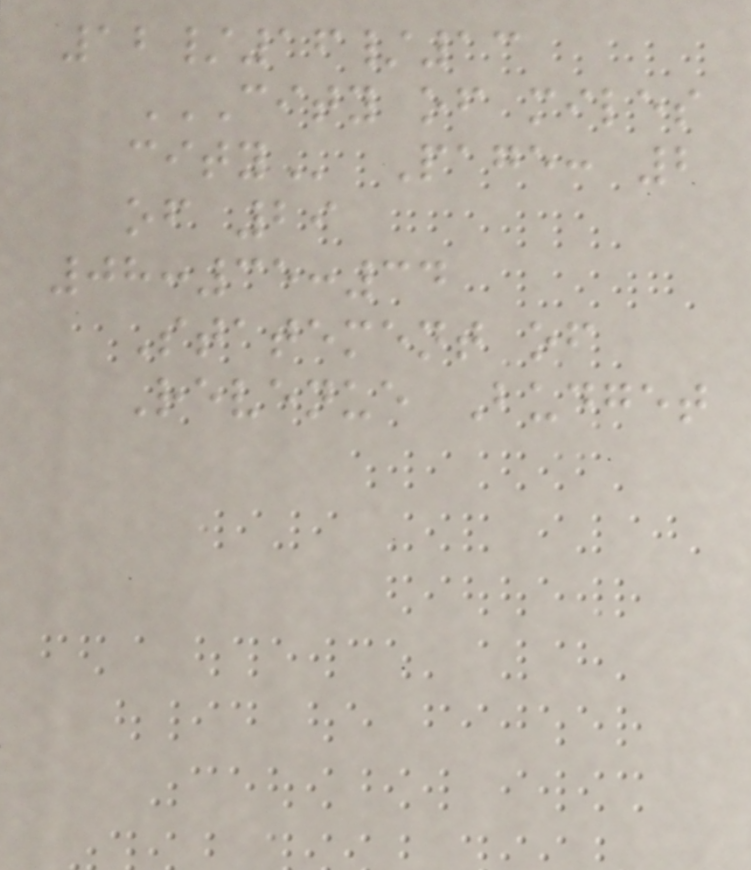12/16/13
CITY OF MILES
CITY Page: 2
of 29
08:35:34
Statement of
Revenue Budget
